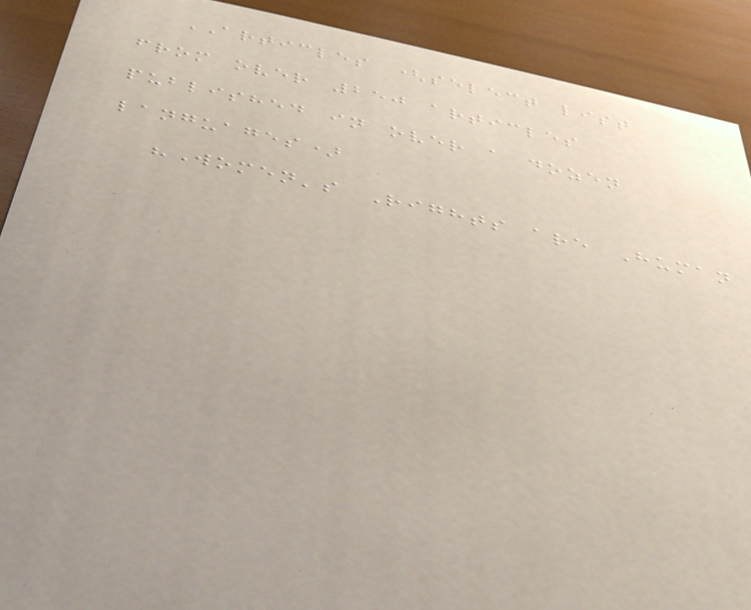ARTICLES (select list
from over 250 articles
published in over a dozen
languages)
"Women's Rights are Human
